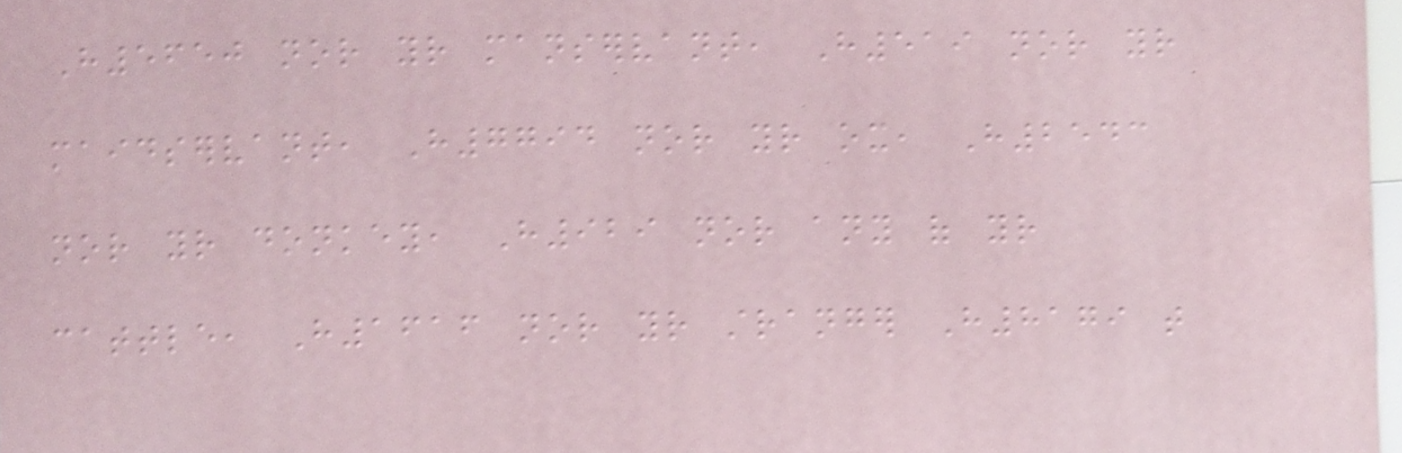H5650 nor your manservant, H519 nor your
maidservant, H7794 nor your ox, H2543
nor your donkey, H929 nor any of your
cattle, H1616 nor your stranger H8179 that
